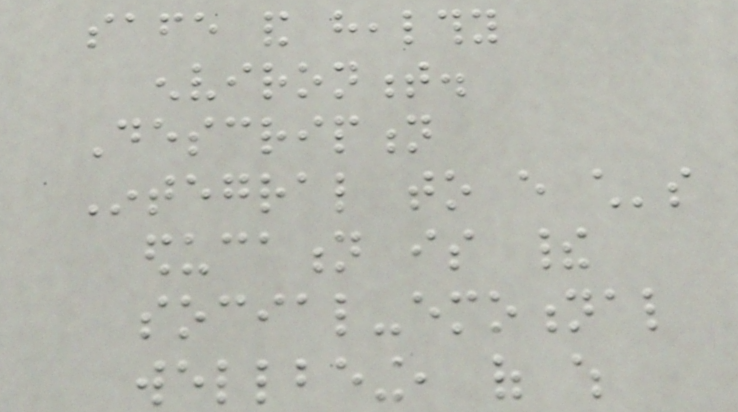safe and healthy
environment.
Description
Integral to every child's
education is their
social-emotional
wellbeing, of which
